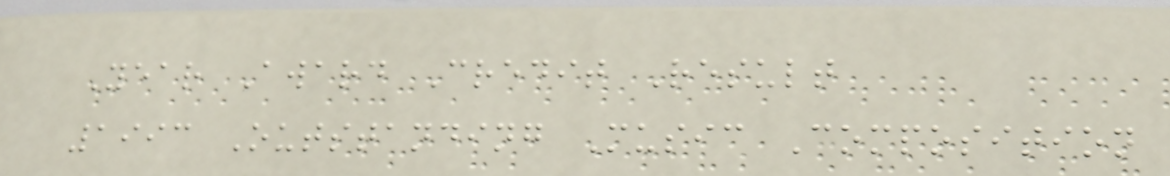Year Award Credit Result
1993 Outstanding Music Composition
